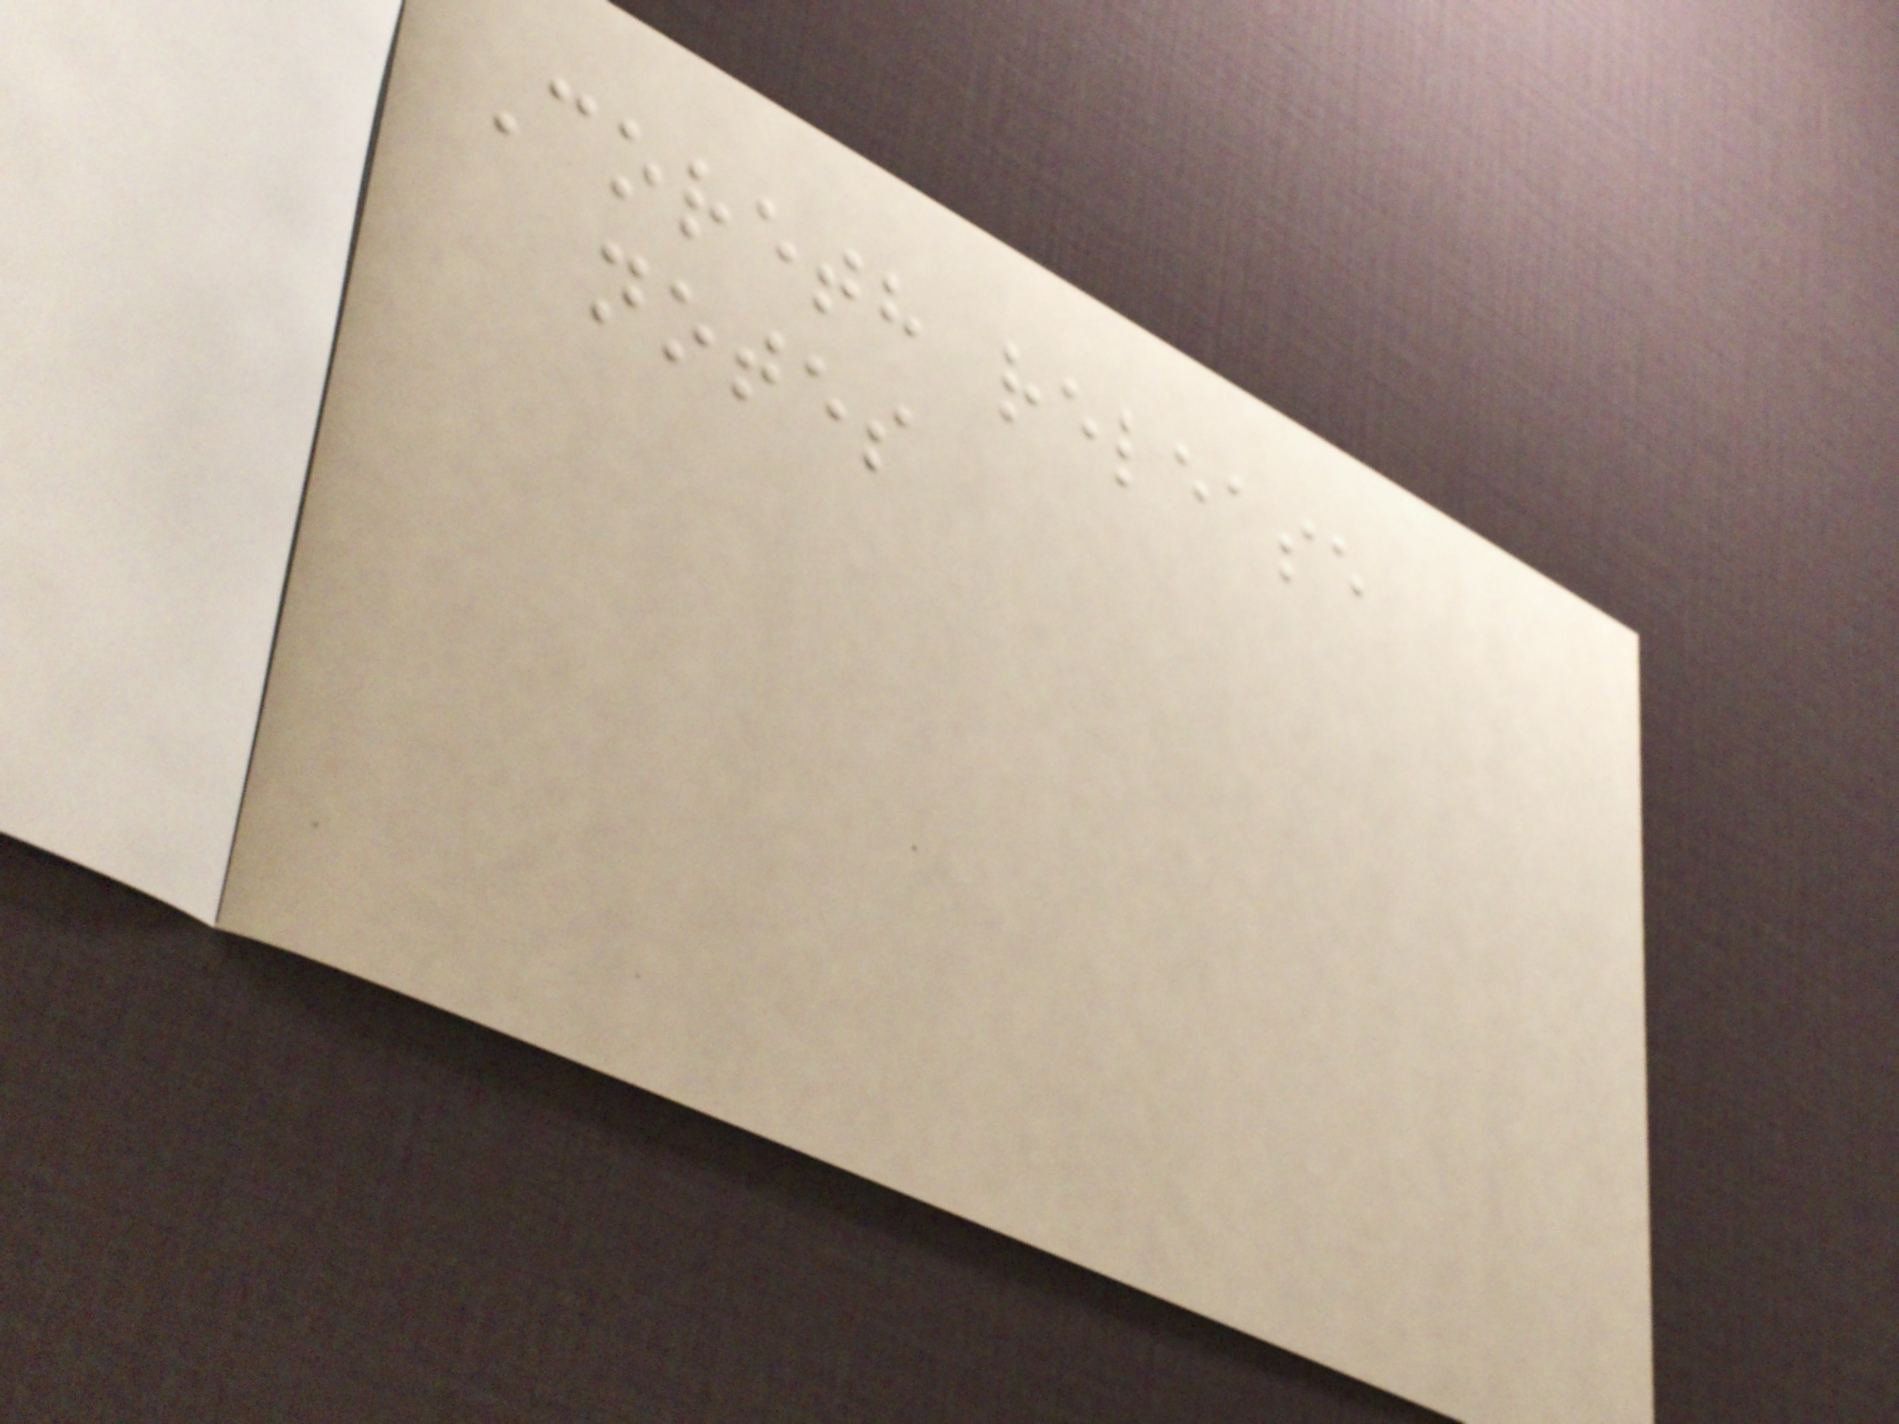Coreth release
notes
